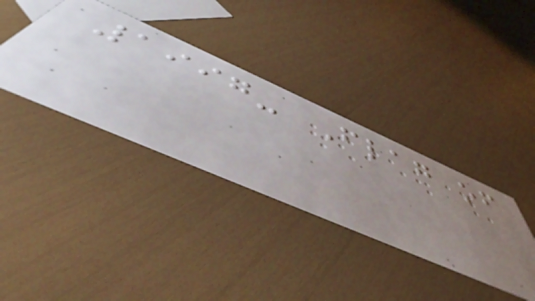1997- Flag of
